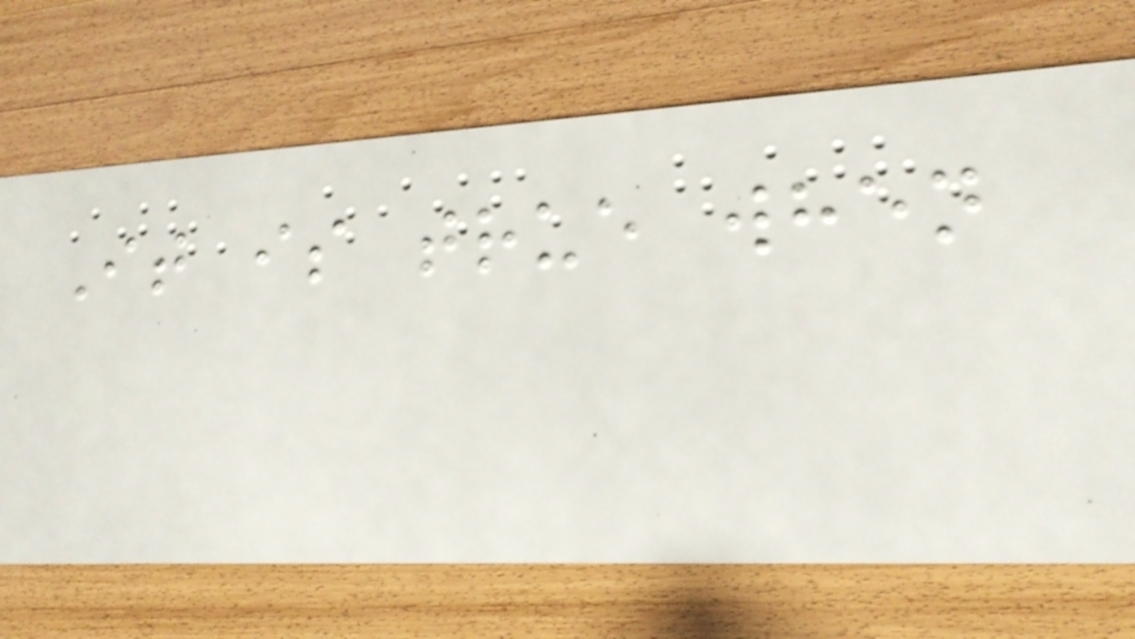It is true when
